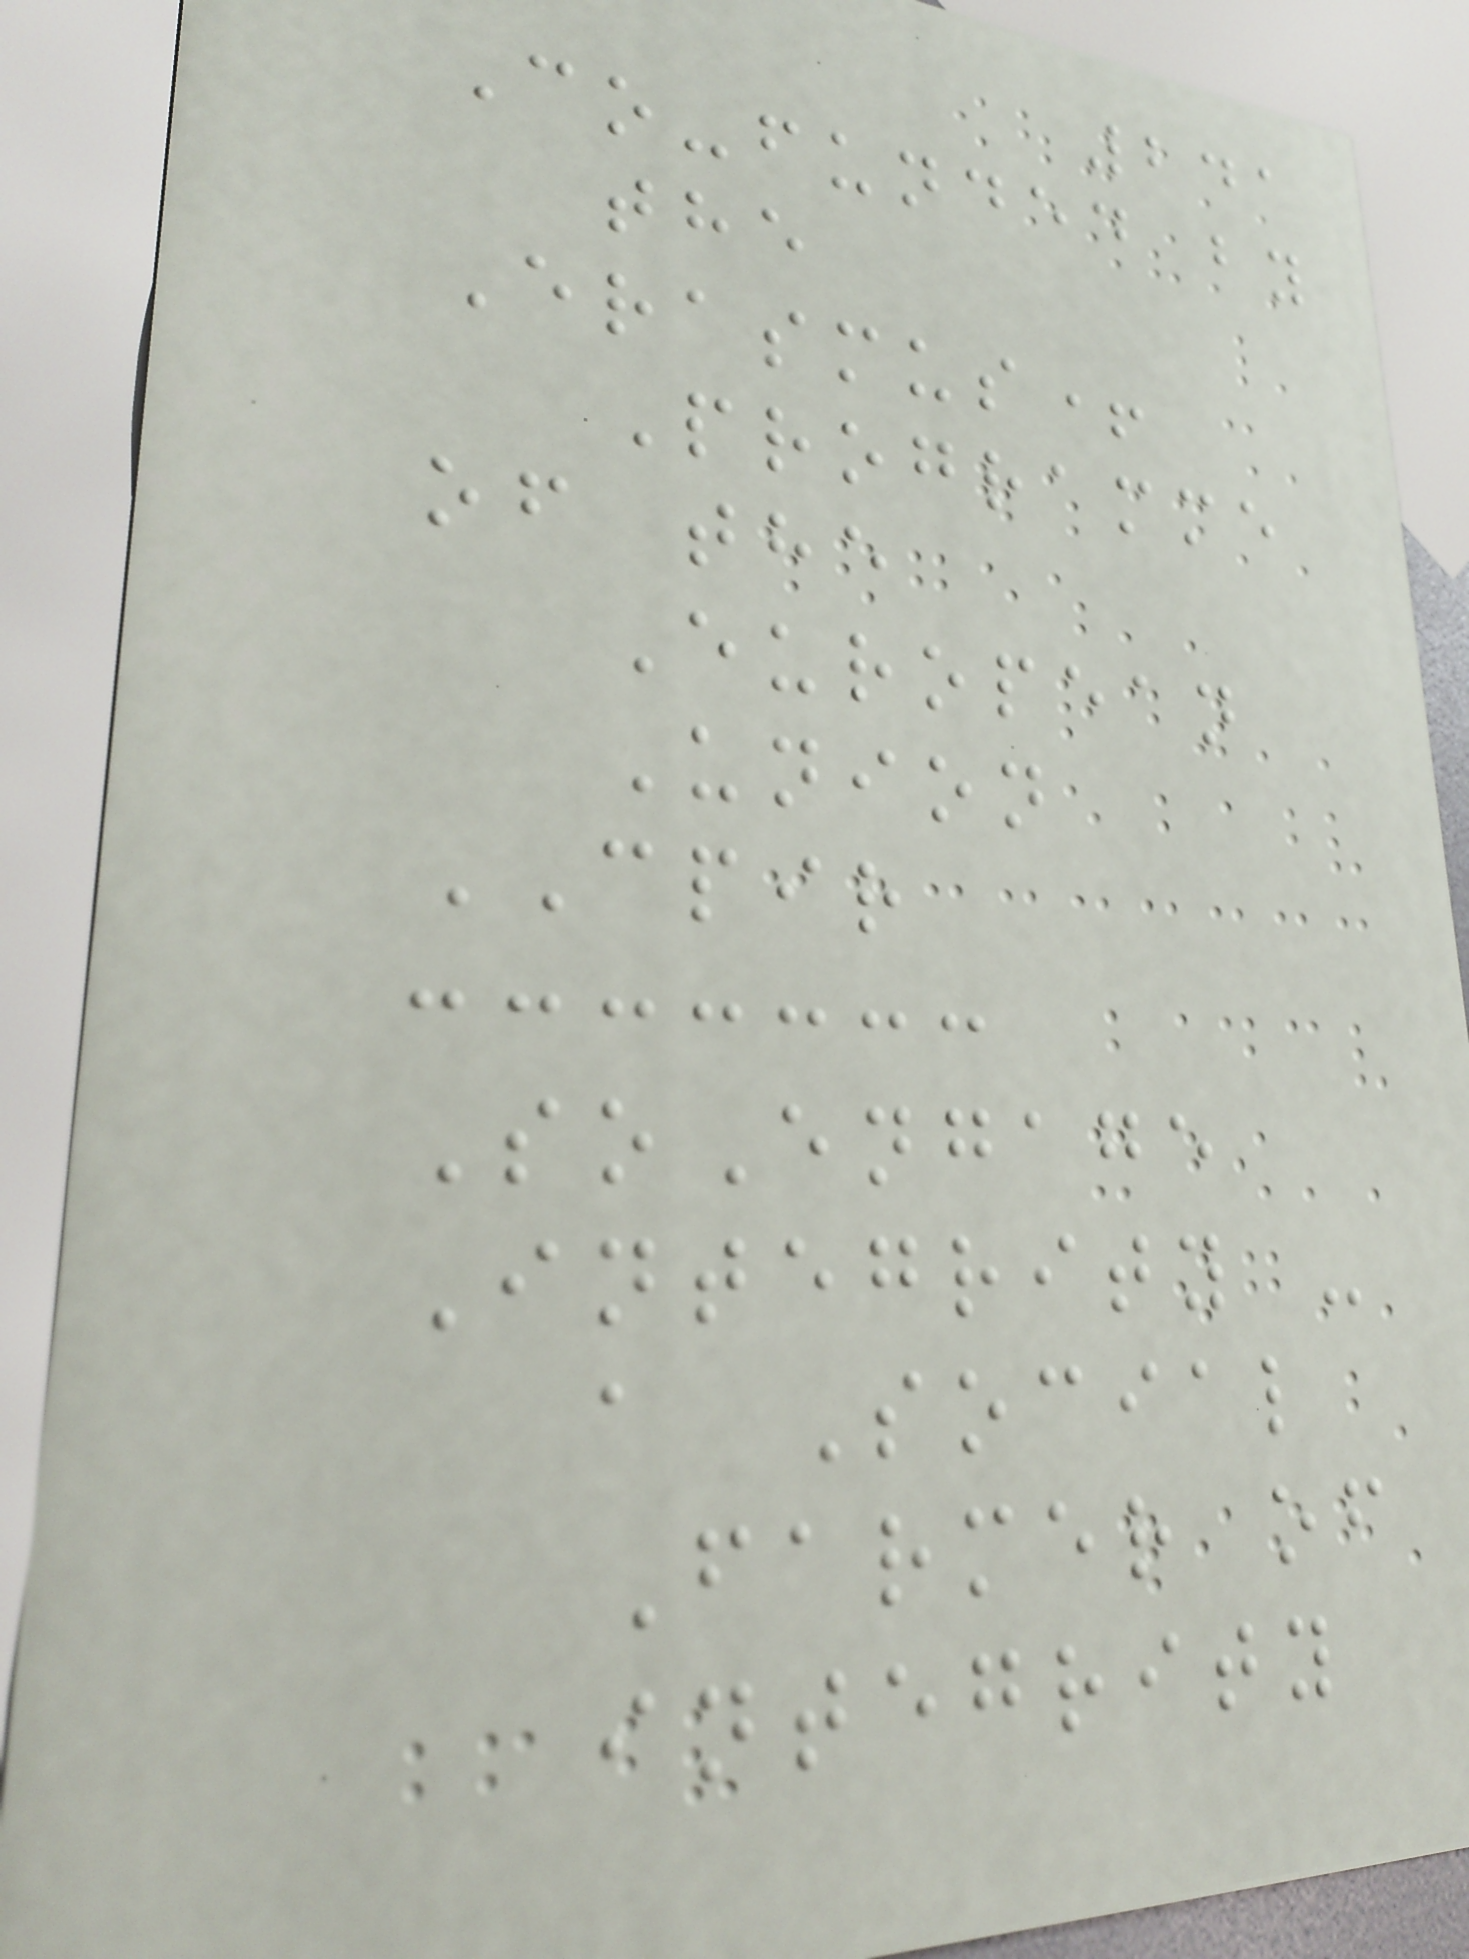241
Co-funded by
the
Erasmus+
Programme
of the
European
Union
CPIR
SoEngage
Integrity -
a Social
Farmer of
integrity
